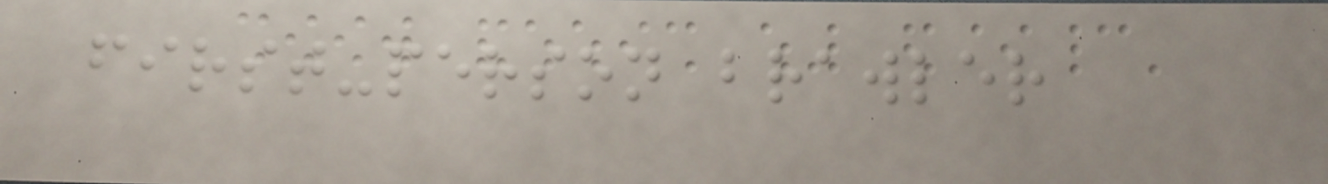first-person brawler
